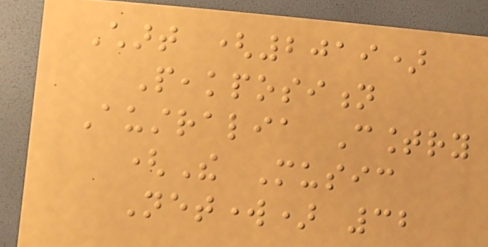Chart (2019)
Peakposition
Australia Country
(The Music
Network) 32
